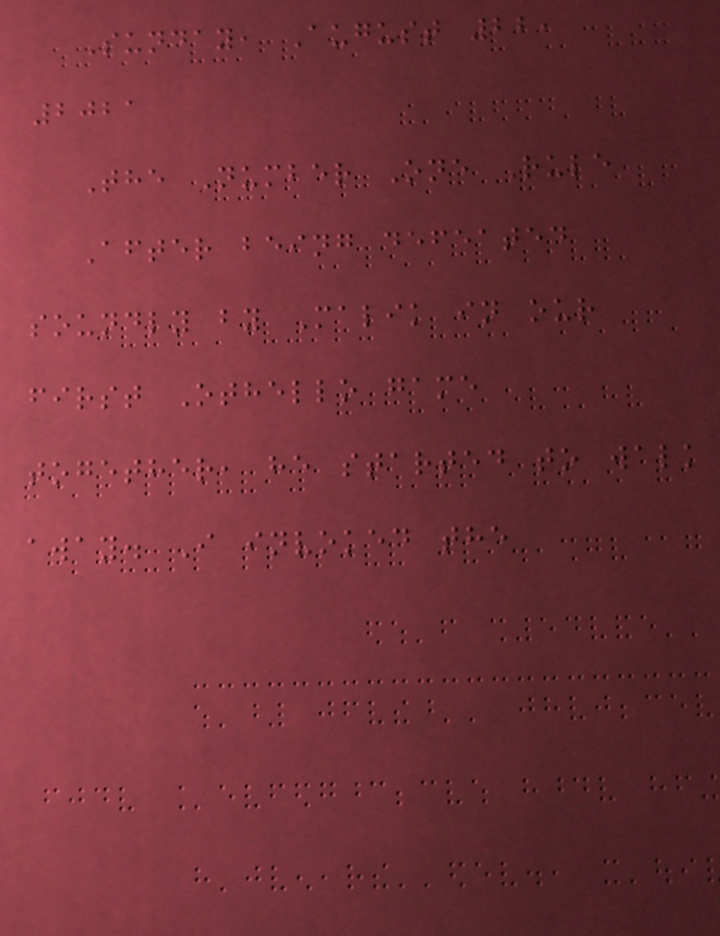Sunday, August 22,
2021
The Number One Rule
After being defeated
soundly by Malik in our
first Othello game
together, he started to walk
away. I invoked the
